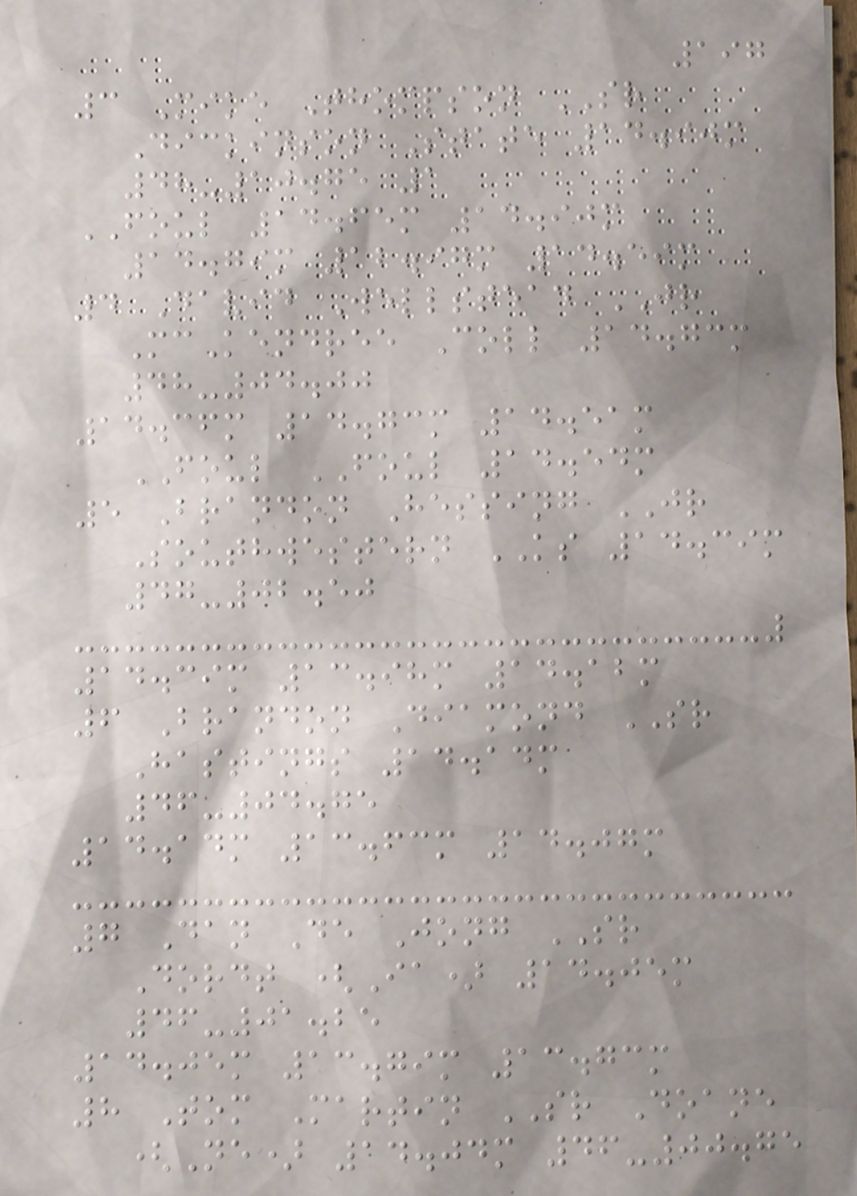197
3 Mike Thompson SR
Dickinson State 14.90m
48-10.75 1
FOUL 14.65m 14.90m
14.79m 12.97m 14.59m
4 David Wellstead JR
McKendree Coll 14.73m
48-04.00
14.36m 14.73m 14.51m
FOUL FOUL 14.54m
5 Brandon Hessing JR
Southwestern KS 14.39m
47-02.50
14.39m 13.98m 14.12m
6 Brandon Diamond SR
Hastings 14.14m
46-04.75
14.14m 13.63m 14.07m
7 Dan De Jong SR
Dordt (Ia) 14.05m
46-01.25
14.05m 13.79m 13.73m
8 Tom Martin SR Doane
(Ne) 14.04m 46-00.75
